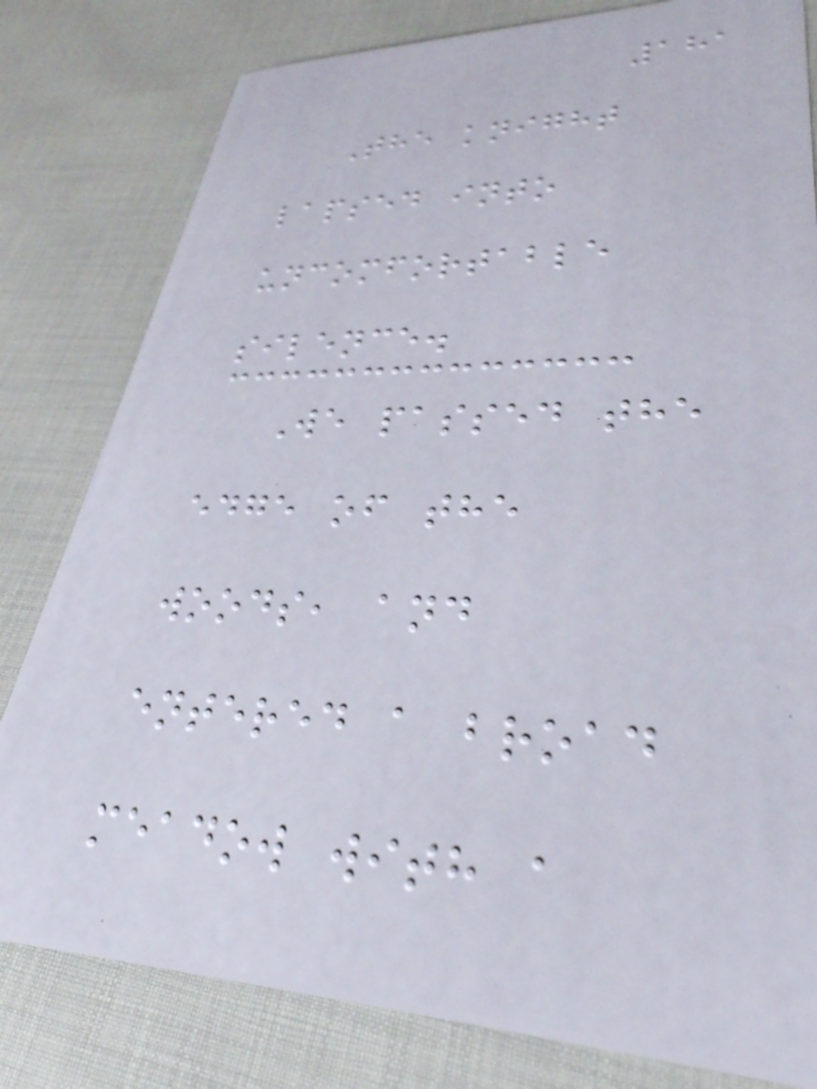181
The knight
lapsed into
uncomfortable
silence.
We passed the
edge of the
woods, and
entered a broad
meadow with a
